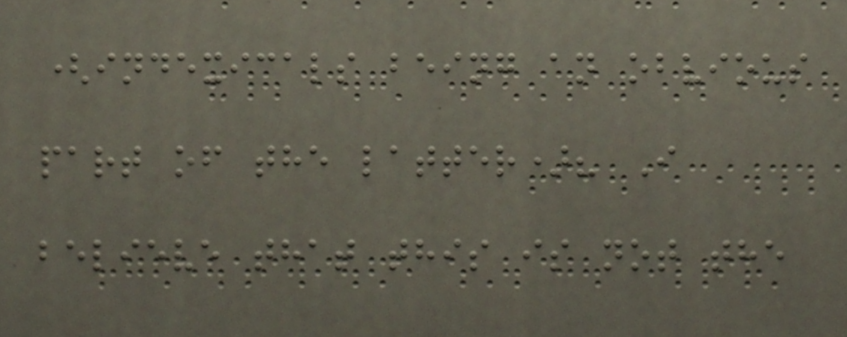(indexicals being an obvious
part of the latter)? I
believe that this is not the
